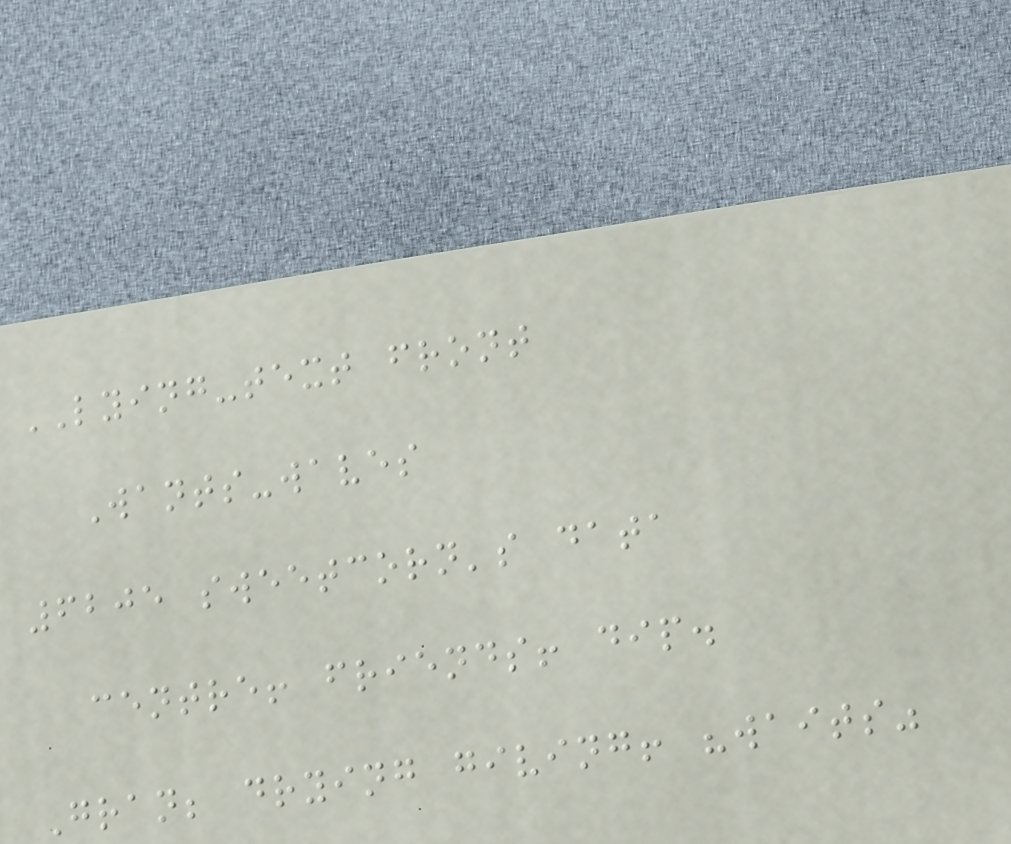LYING-text front
Wants-waves
6205 sweetcorn's data
centre! friends! dip.
Gran; drying giving! "waits"
